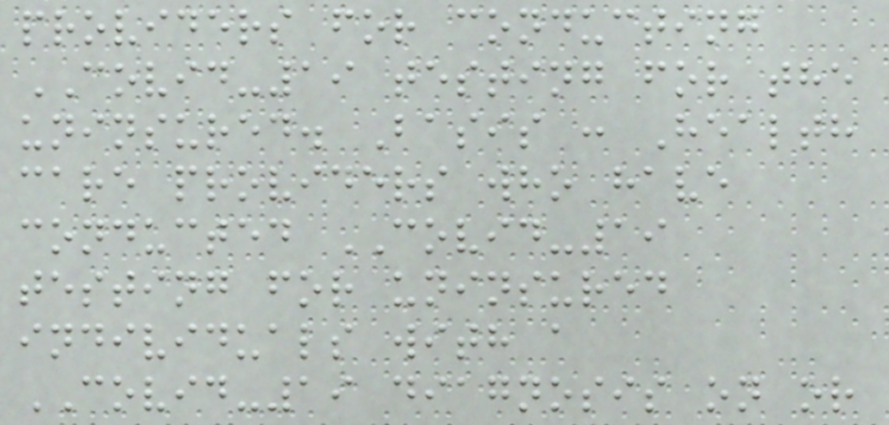providers for conducting
COVID-19 testing for the
uninsured. Basis : Health
care providers who have
conducted COVID-19
testing for uninsured
individuals with a
COVID-19 diagnosis on or
